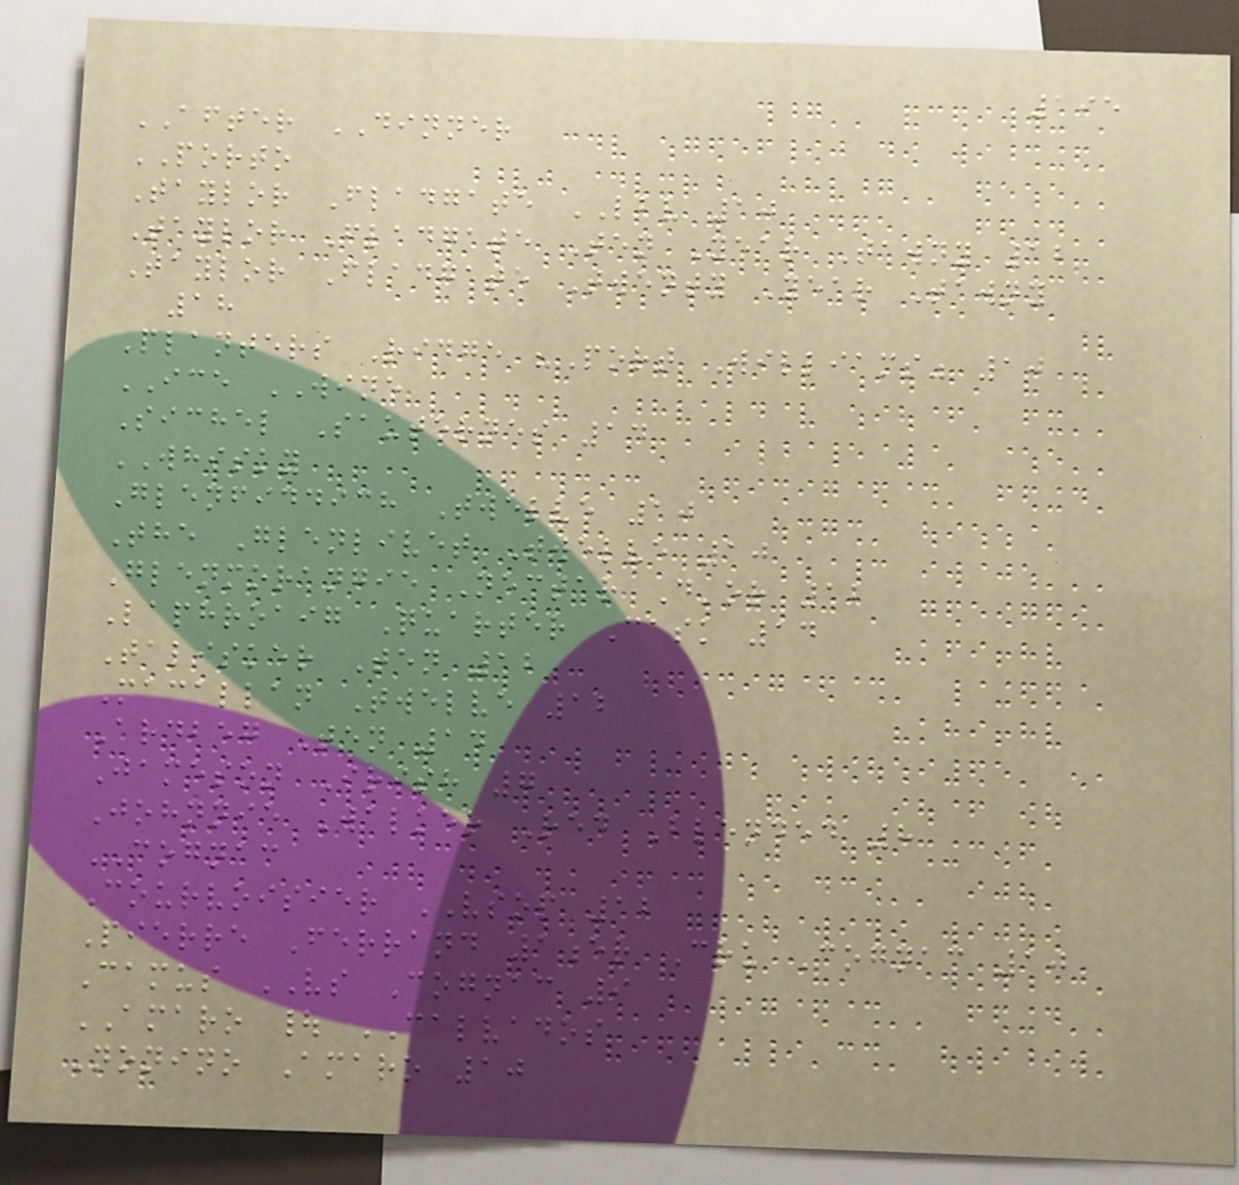195
AFTER DINNER
PORTO
Taylor Fladgate LBV 10
Taylor Fladgate Ten Year Tawny 12
Taylor Fladgate Twenty Year Tawny
18
Planters Ridge "Port Williams" 10
ICE WINE
Sichel Sauternes 14
WHISKY
Glenfiddich Twelve 10
The Glenlivet Twelve 10
Glenmorangie Nectar D'or 12
Laphroaig Quarter Cask 14
Talisker Ten 12
Macallan Twelve 12
Ardbeg Ten 14
Jameson Irish 7
Johnnie Walker Red Blended 8
COGNAC
Courvoisier VSOP 12
Pierre Ferrand 1er Cru Cognac 10
Camus VS Cognac 9
AMARO | CALVADOS
Nonino Amaro 10
